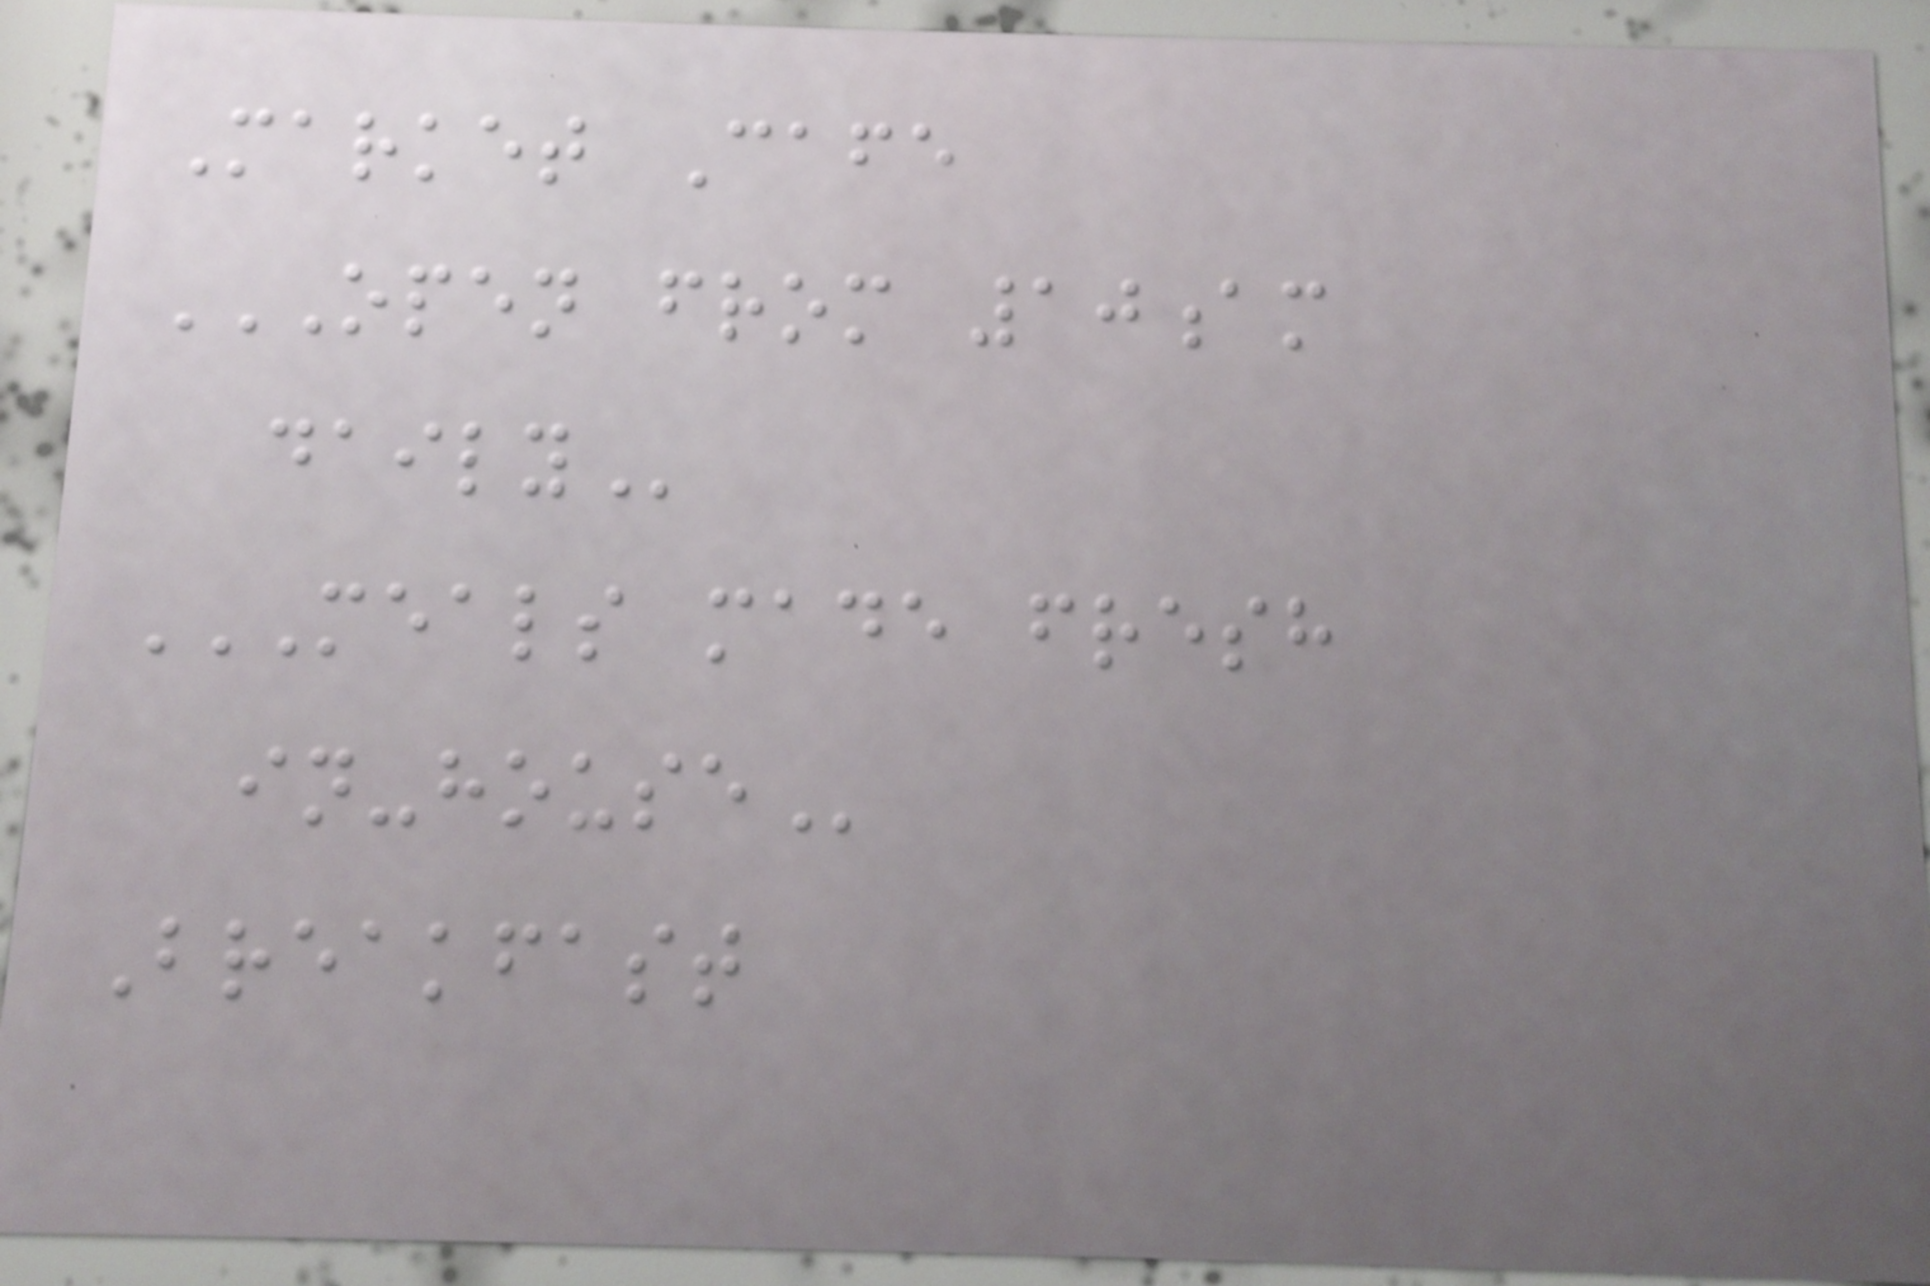Market Cafe
OPEN FROM 10AM
DAILY
MEALS MADE FRESH
IN-HOUSE
Breakfast
